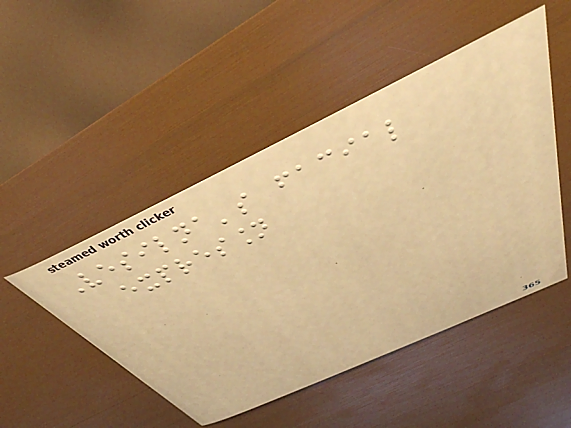Vesilna's facial
expression
